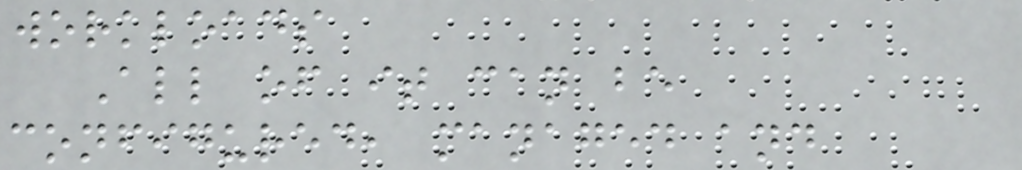workloads
All of it can be
configured, managed and
